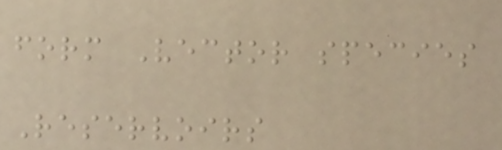form Vector species
Reservoirs
